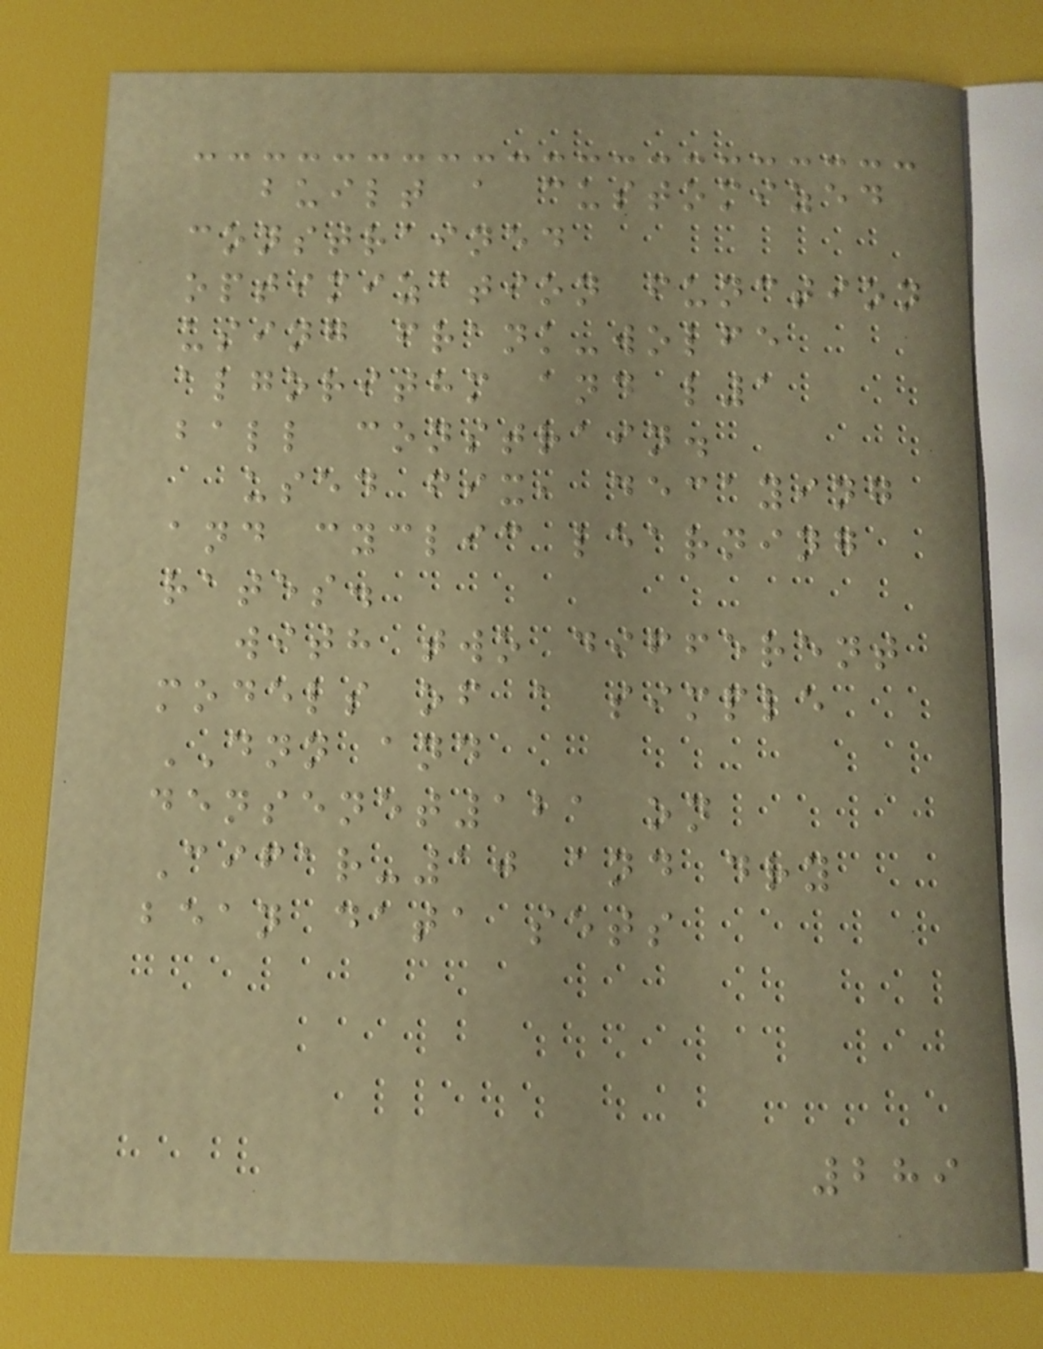built a customized
constrained
optimization function
using frank-wolfe
algorithm and l1
ball constrain.
used fix, decaying
and cyclic learning
rates.
with two different
models of a simple
DNN and
densenet121 on
Cifar-10 and dry
bean data sets
289
